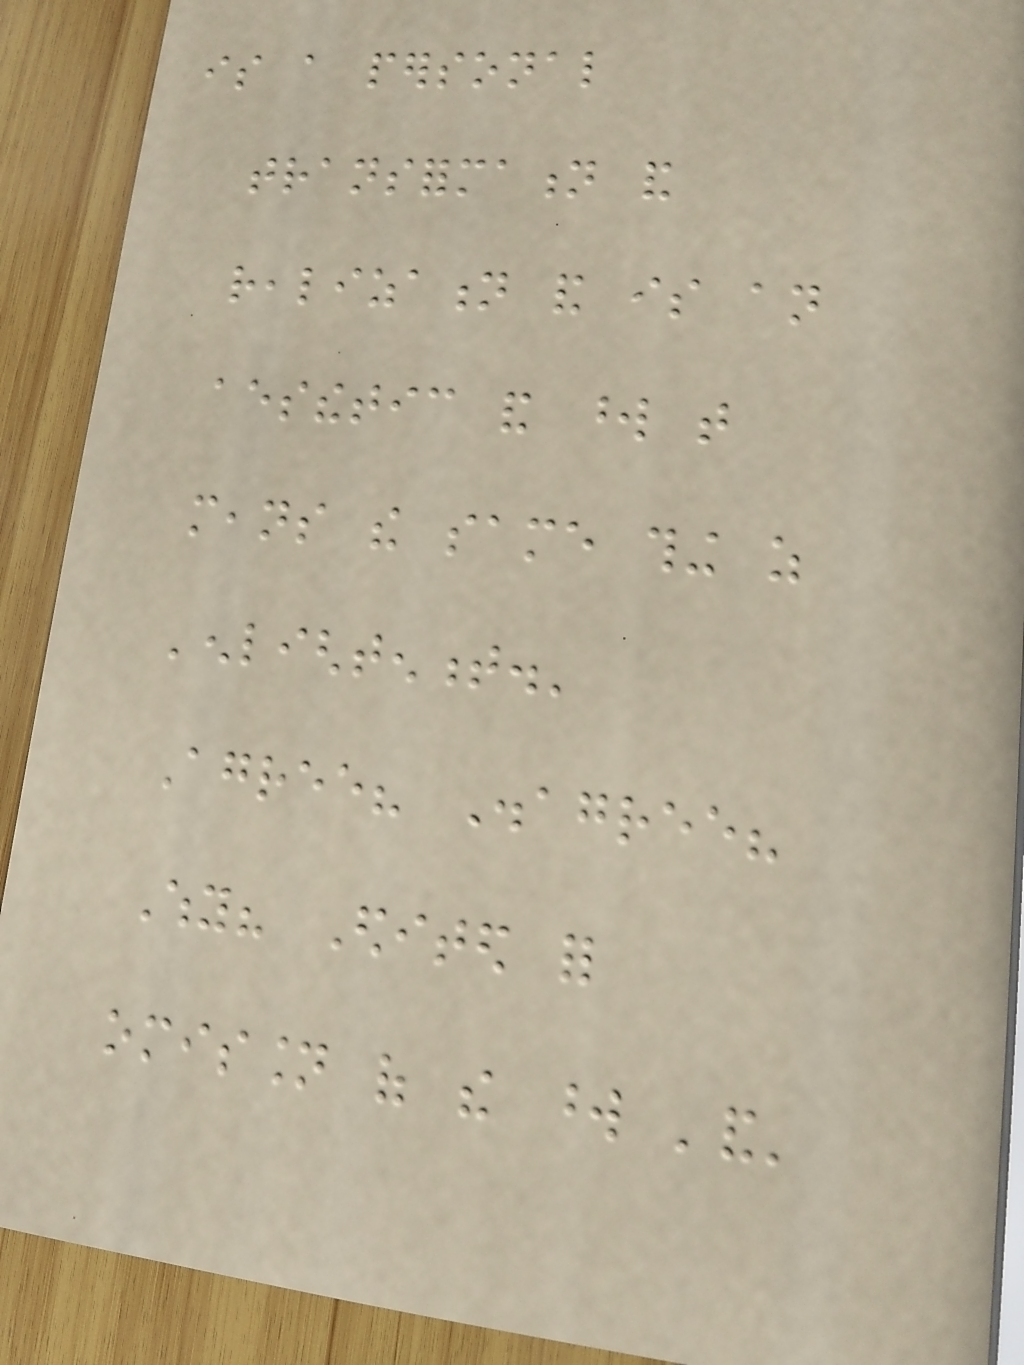is a personal
transformation and
realization and is an
aesthetic and word that
means the same thing as
'enlightenment.'
Agree? Disagree?
Why? Edited for
omission of the word 'and'
